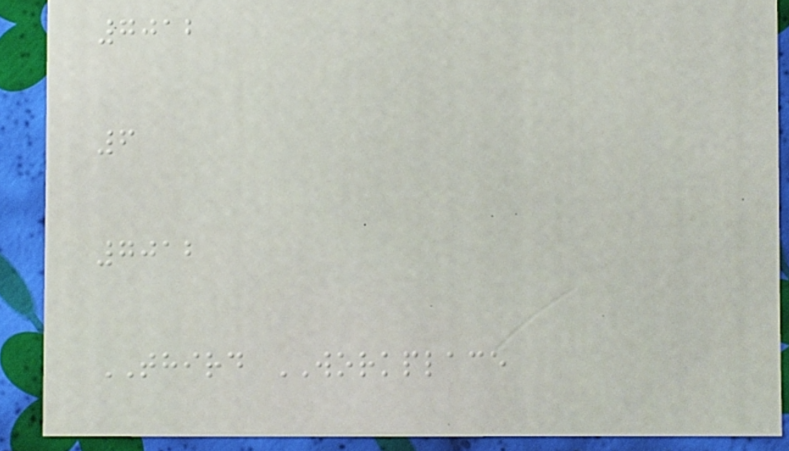7012
6
7012
THIRD WORKPLACE
